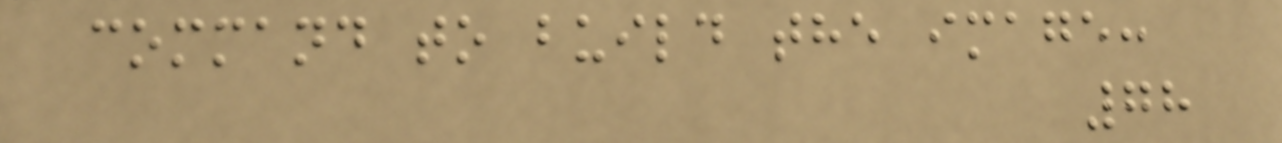command to build the image:
78
